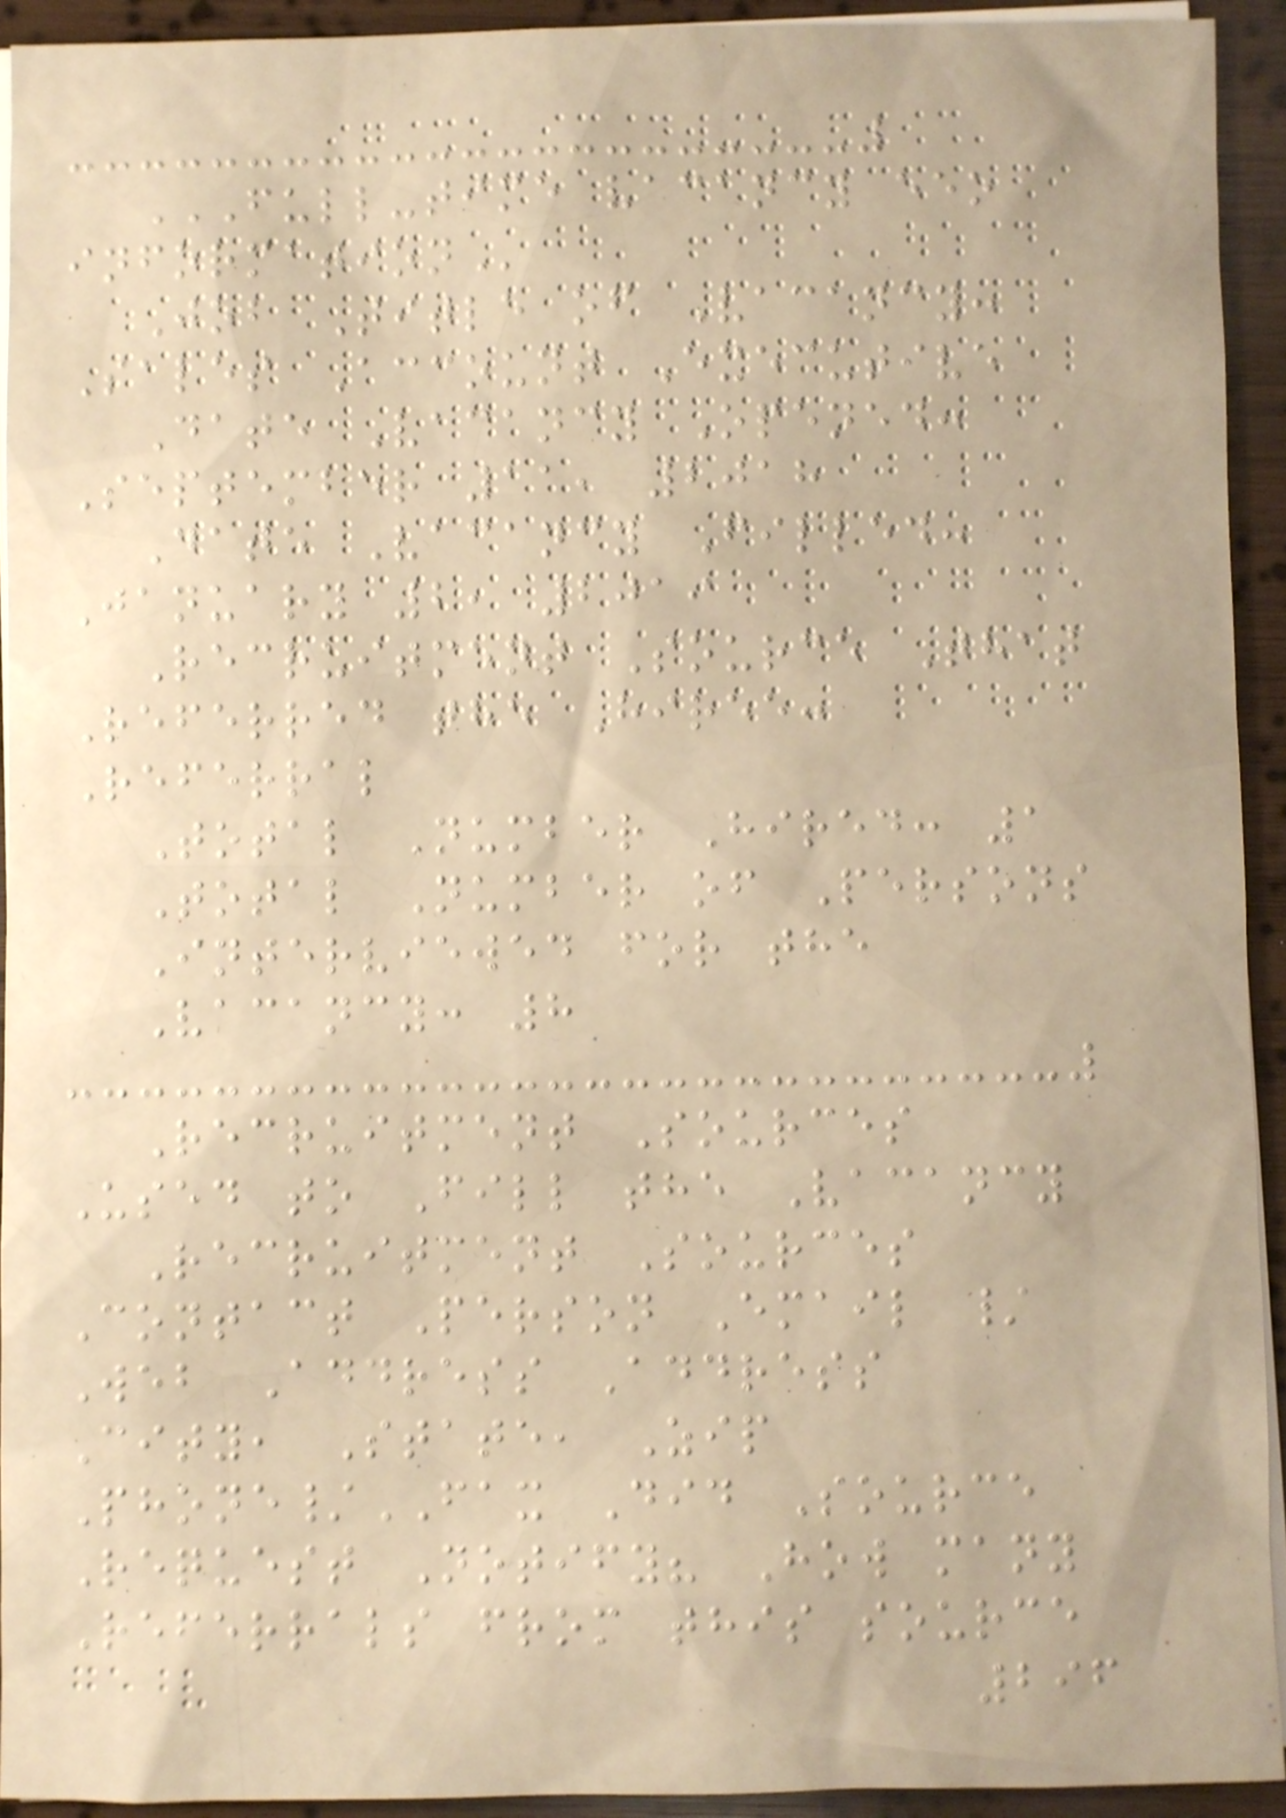FULL-TIME VACANCY EEO
INFORMATION
Job Title of Vacancy:
Sales Account Executive
Date Vacancy Opened:
September 11, 2018
Date Vacancy Filled:
January 2, 2019
Recruitment Source That
Referred the Hiree:
Referral
Total Number Hired: 1
Total Number of Persons
Interviewed for the
Vacancy: 8
Recruitment Sources
Used to Fill the Vacancy
Recruitment Sources
Contact Person Email /
Web Address Address
City, State, Zip
Phone/FAX Did Source
Request Notify? How many
Referrals from this source
296
